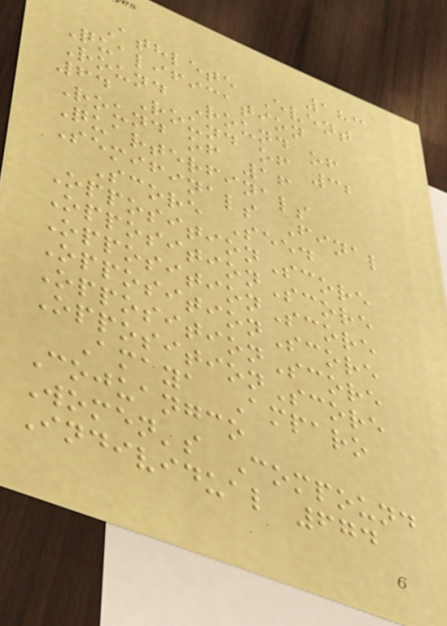183
Athlete Event
Qualification
Round Round of
64 Round of 32
Round of 16
Quarterfinals
Semifinals Final
Score Seed
OppositionScore
OppositionScore
OppositionScore
OppositionScore
OppositionScore
OppositionScore
Amaya Amparo
Cojuangco
Women's Compound
Individual 674
